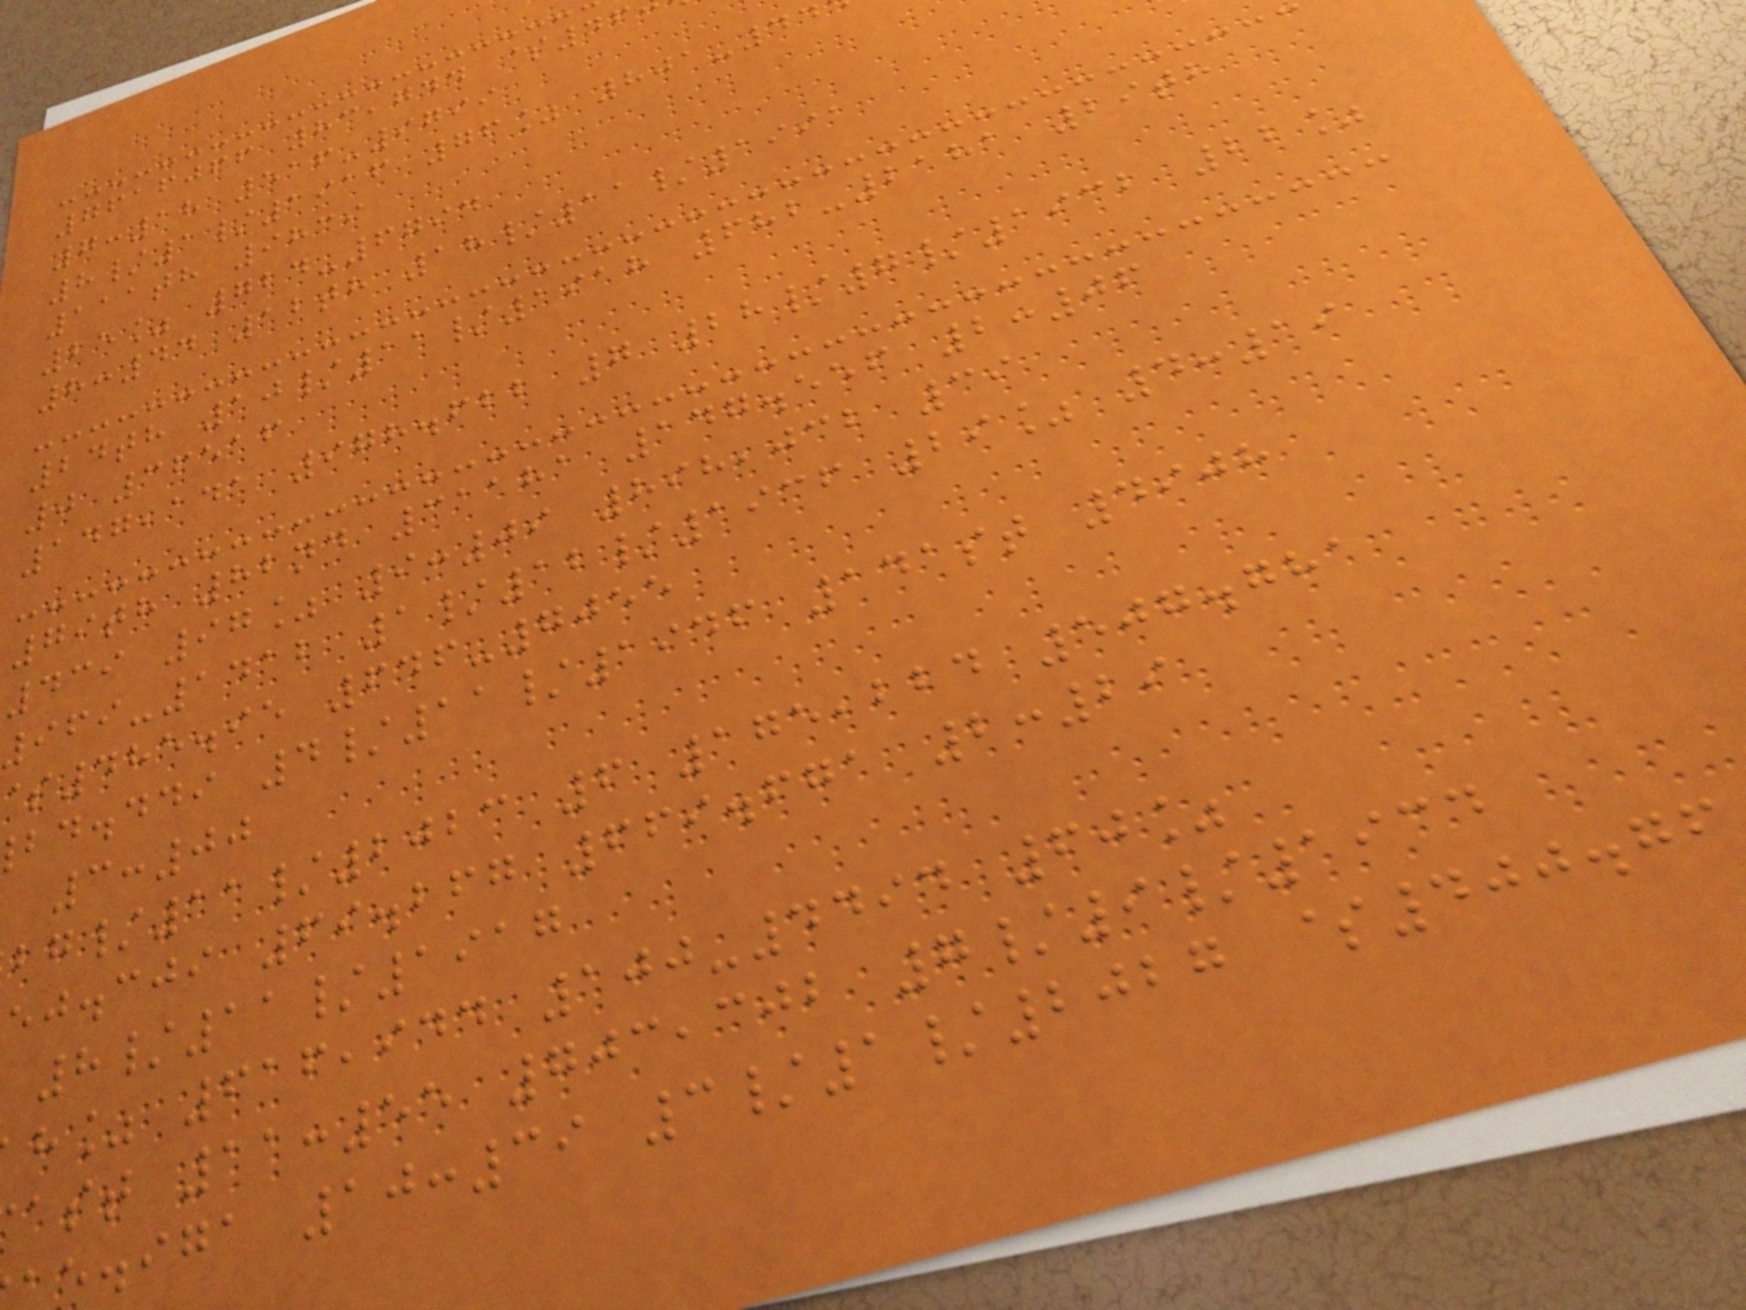7616066 83,744 $46
7:18 516-9799
8/1/1916 76% 801-44
111th 9839
25% 724-6794
8:44 12th 18/11/1991
24th 10/11/1918 682-2181 29th
0 36516
147,141 978.622 7 28/7/1932 22%
79th 82nd 31181 147.556 2:06
439 97% 9:09 898,032 39
969-1412 1/12/1936 29% 4:19
485.95 646-7055
bd.ddi 4/11/1946 141st 4908
3:00
/11/2023 6 175,224 507.781
ej.cji 69.267 669.671 2:29
8/11/1917
h% 616,944 100-4494 60%
ast 11:55 703,302 7/9/1934
e.iga 10:39 3/1/2027 $400.76
